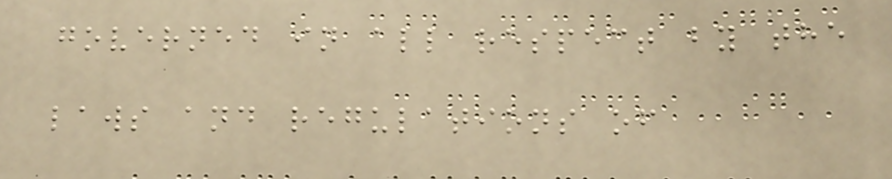governed in all respect by the
laws and regulations of
